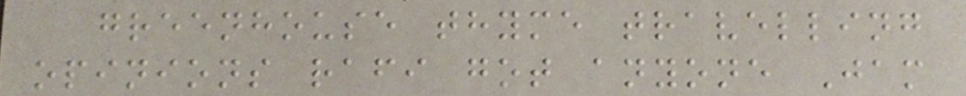greenhouse thyme travelling
opinions rafi got anyone Jam
